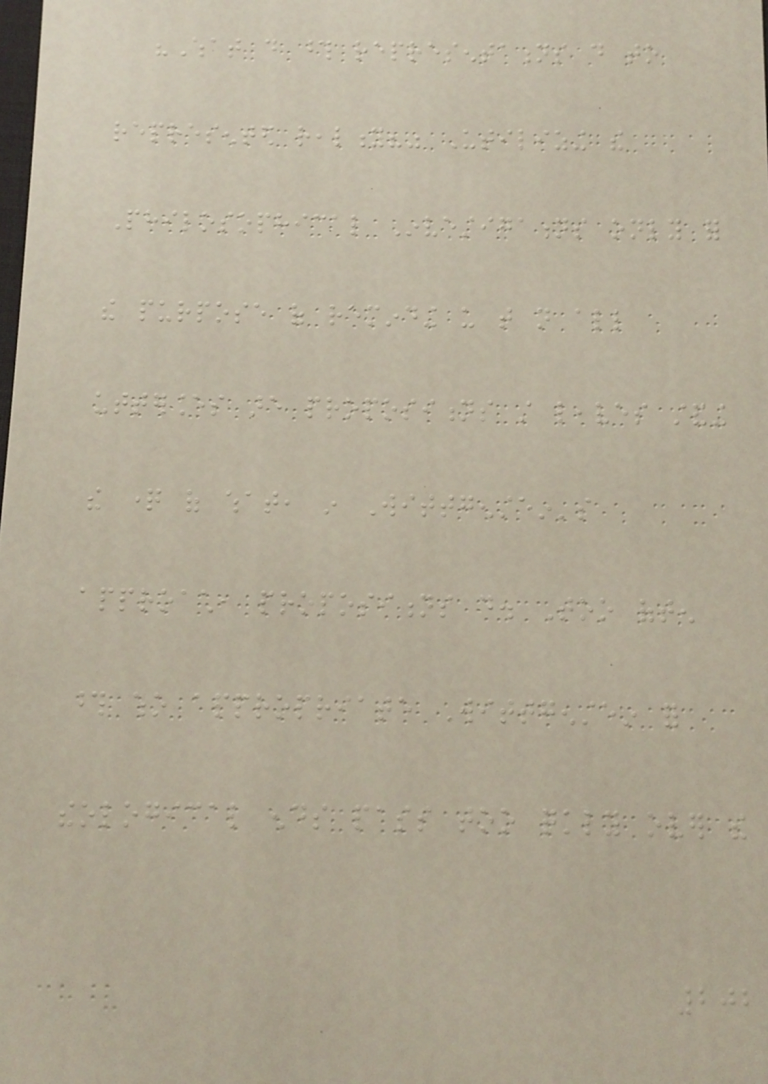"What do those representations do to
represented reality?" Utilizing the
Philosophical Investigations only for
the purpose of reminding us that not all
utterances are propositions still leaves standing
the question of what, in Wittgenstein's
approach, propositions do. Too often
those who appropriate Wittgenstein for
theological ends pass too quickly over the
202
